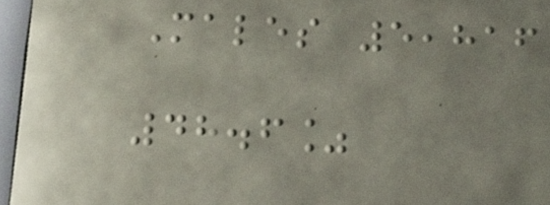Males 5,816
48.6%
